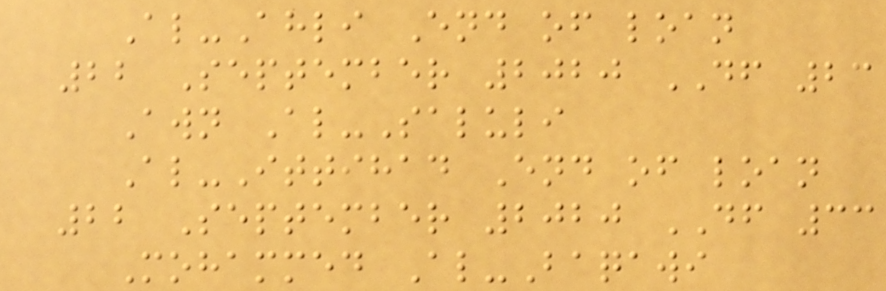Al-Ahli End of loan
22 September 2020 DF 23
Awn Al-Saluli
Al-Ittihad End of loan
22 September 2020 DF 33
Mohammed Al-Baqawi
